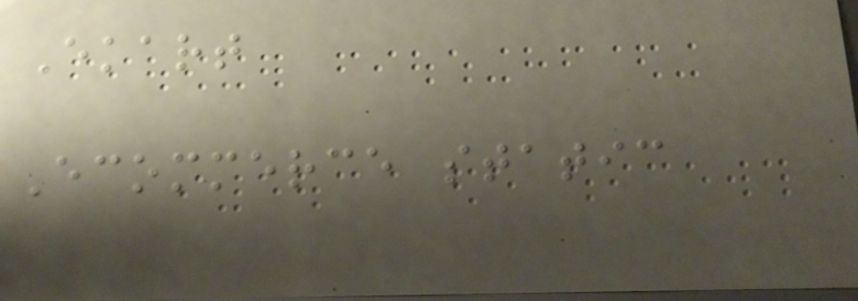Ekart
Ecommerce static
